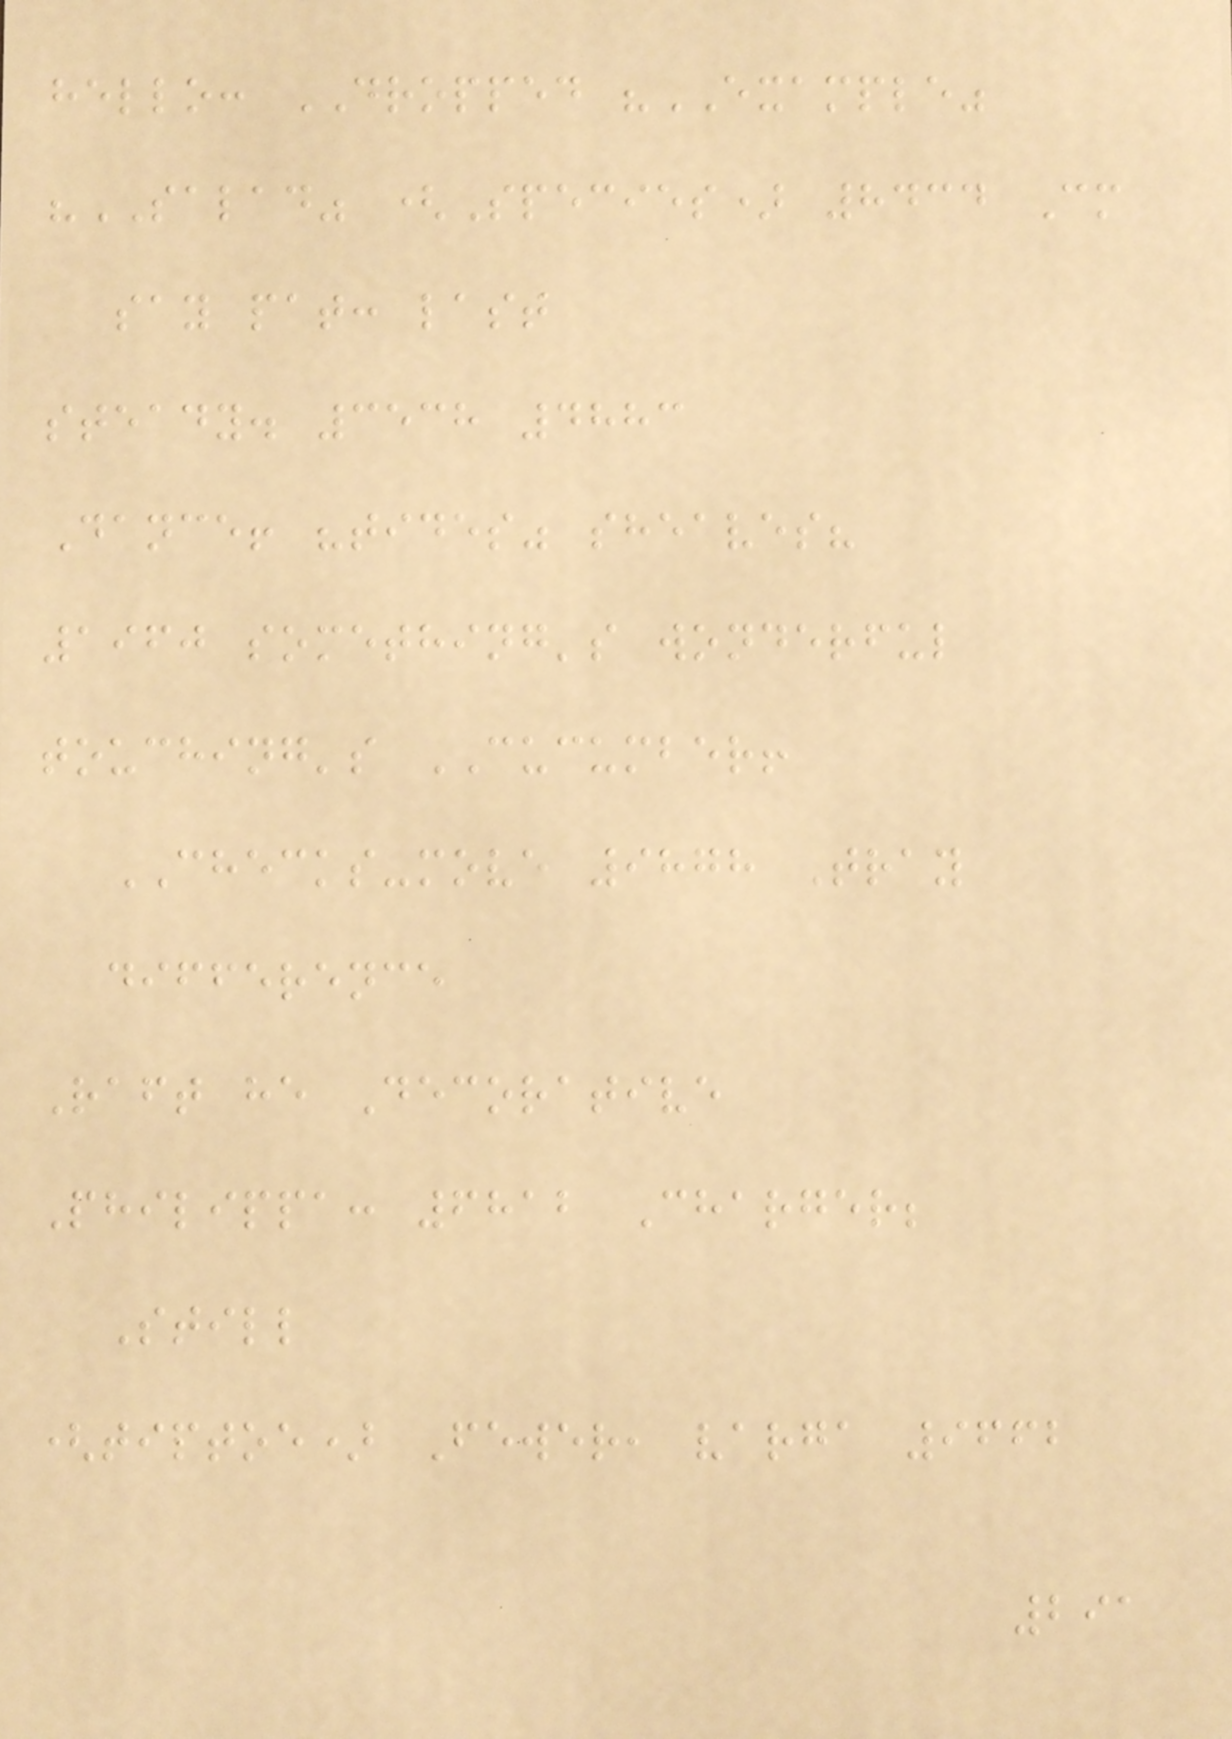hello: DROPPED "EXAMPLE"
"SALAD" (Species) 8434 Cm
say pat: last
steady. 3538 4883
Dance! "tides" sheaves?
1960 something's wonderful
touching's CUCUMBER!
CHECKS-move 9878 Tray
difference
Raft he Decorative
Philippa: 6812 Charger;
Still
(tiptoe) Fewer, varga 9662
291
